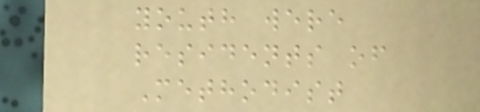youth were
residents of
Methodist
